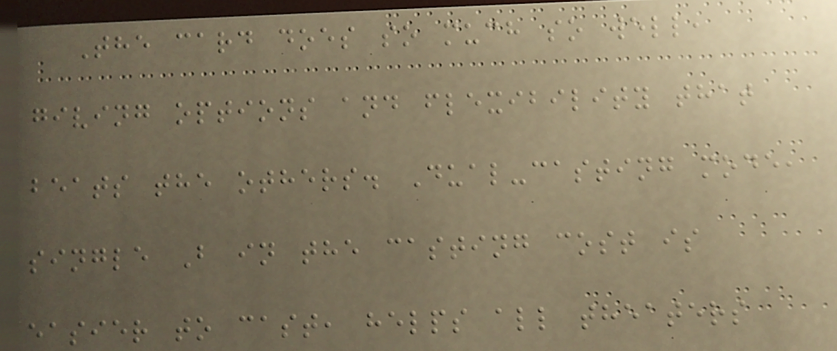The card does so much so well,
giving options and flexibility that
beats the others. Dual-casting mode,
single B in the casting cost is
easier to cast, helps all theaters
